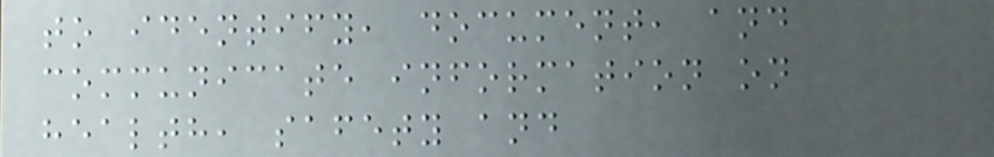to identify, document, and
communicate information on
health, safety and
